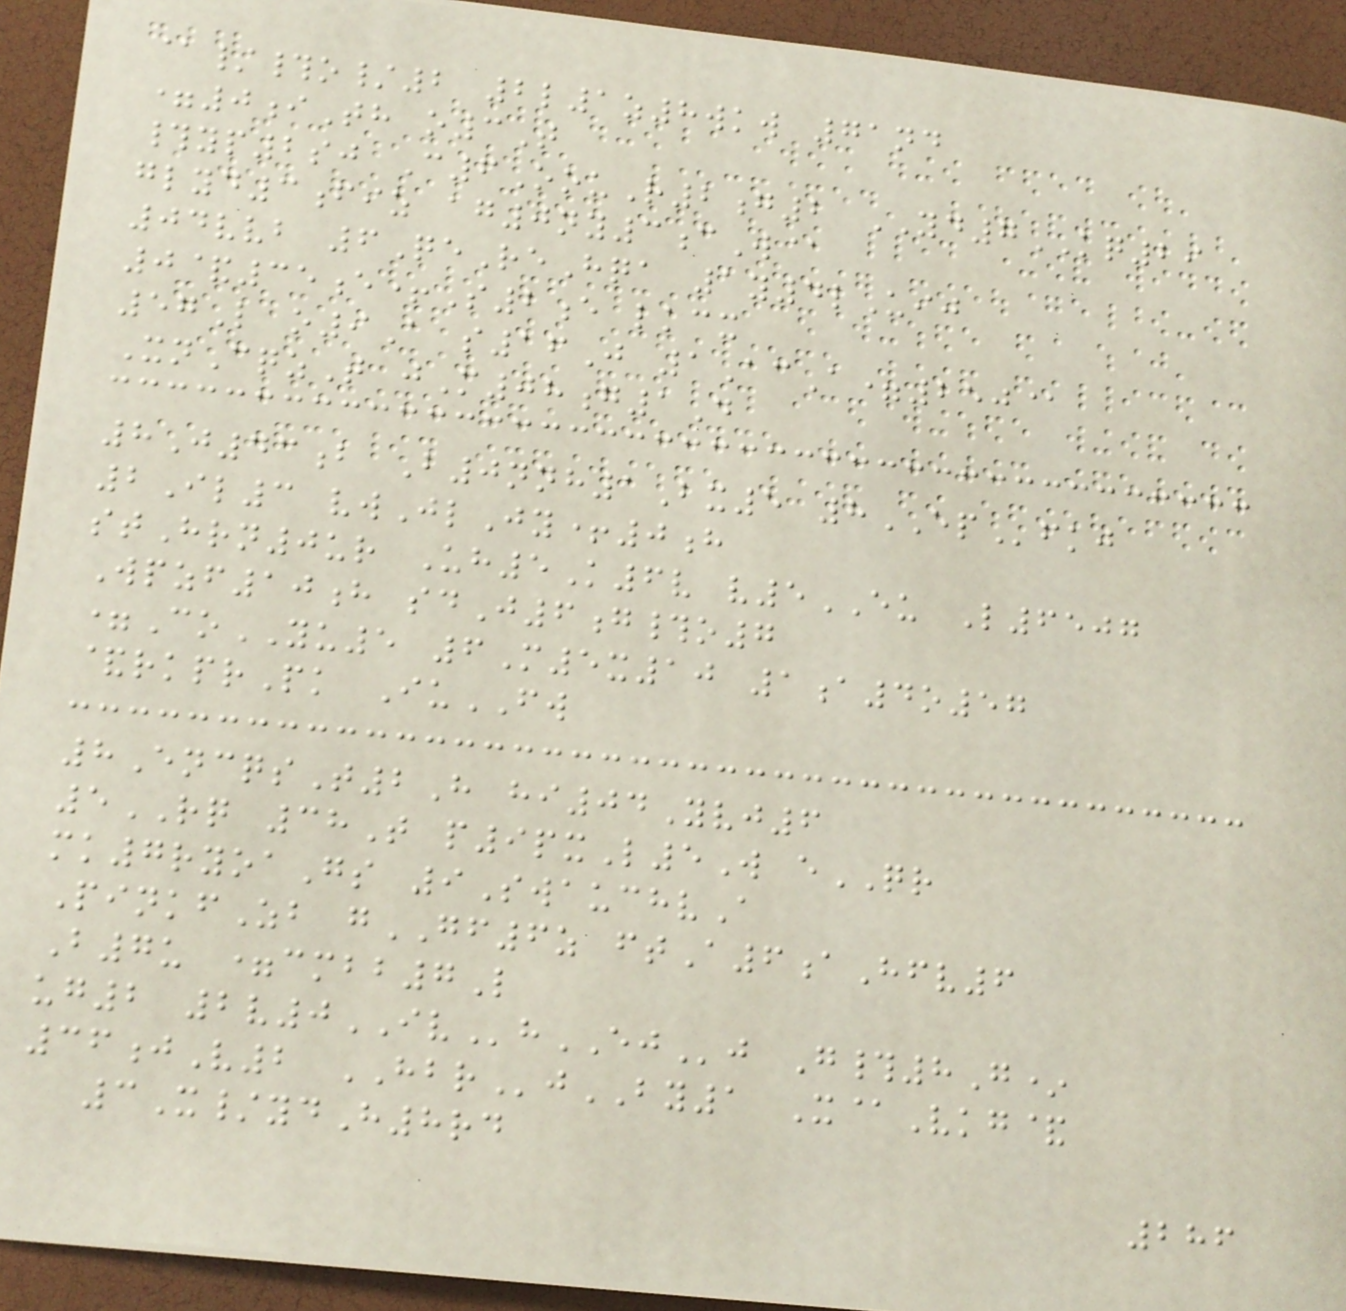@/#o/2 2l1z8wkw 71nd
=0iTh o3T
#yp2sj C6OouR2g2 YD7KQ29
glyd3fiz ag0ny3cW@
04vvb 6QeReHqa 1y4lUij
0&35e+S2e lkcx
57L o9A s16J 1AcA=250@
XnCqzT jM08g1D
8J43b B0nnh1Bx5 8EPfkj
2Il3 vwJlJy+0h
stHrn0ur Uh5K6v v5EU L6507
Wpzf10h sdJ6g#o7
=CoYU5 6M5x10 1a4o57
&rkprPk IuFW
8EncqsT2H hi04Yvj6
5RQ 38T p9pxL5W eQR
mk7ryoaGs 9SwauchvA
PinkfZb gGF6z ftA6aHfv6
B7u =cmbb7L
ug2 2v0IVhEJj G#8G*
36jV2 HBRjBY1 X@Vkg&
3X/ydH8rd
286
